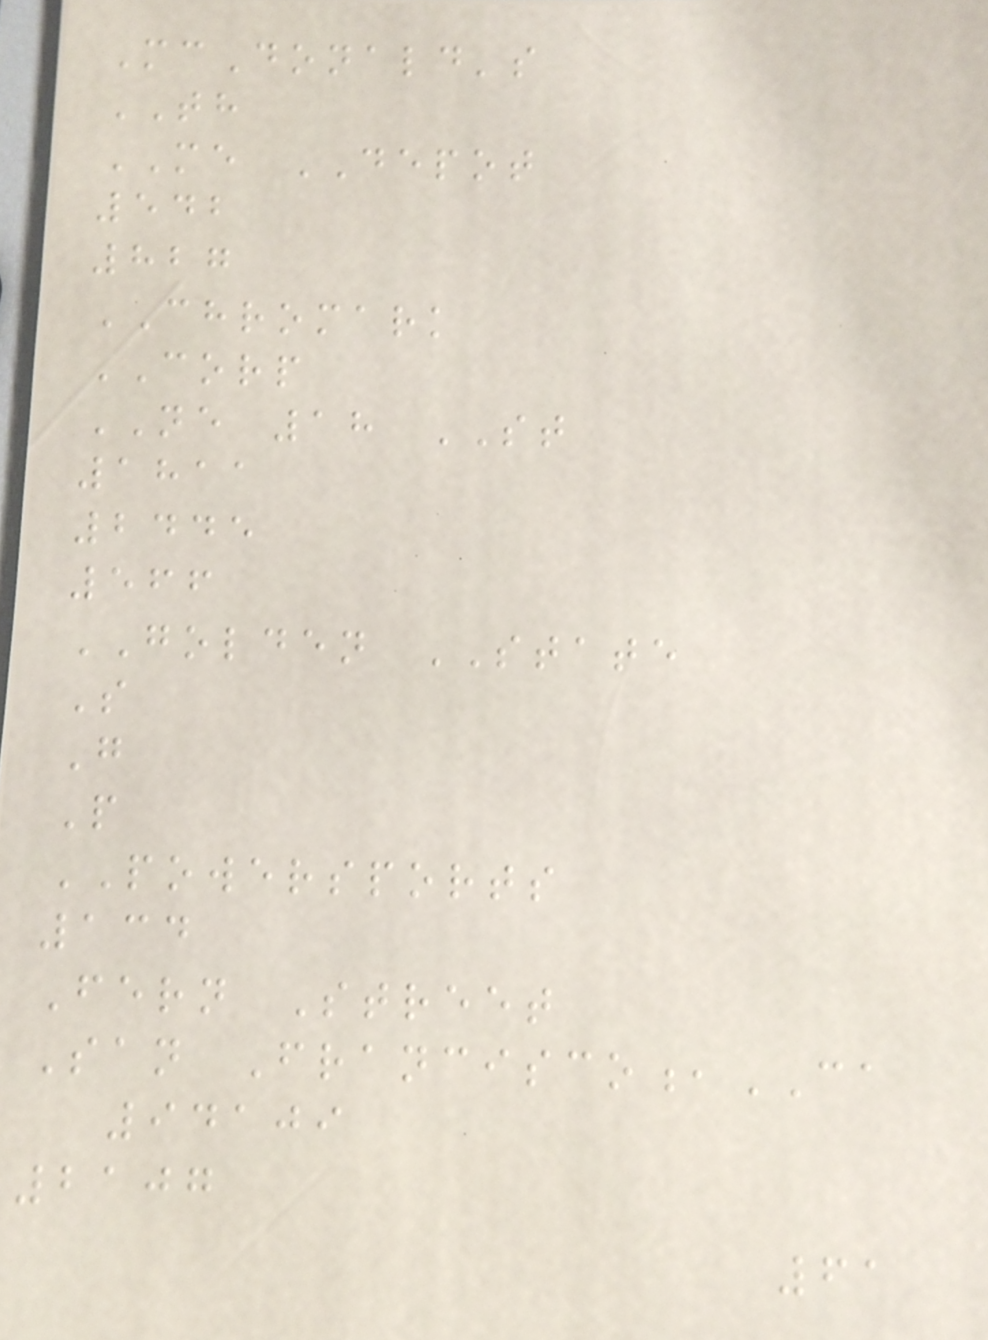McDonald's
TH
ME DEPOT
542
827
CHROMARK
CORP
NE 18 ST
1811
2445
566
GOLDEN STATE
S
G
P
POWERSPORTS
134
Fern Street
San Francisco,CA
94109
2107
61
